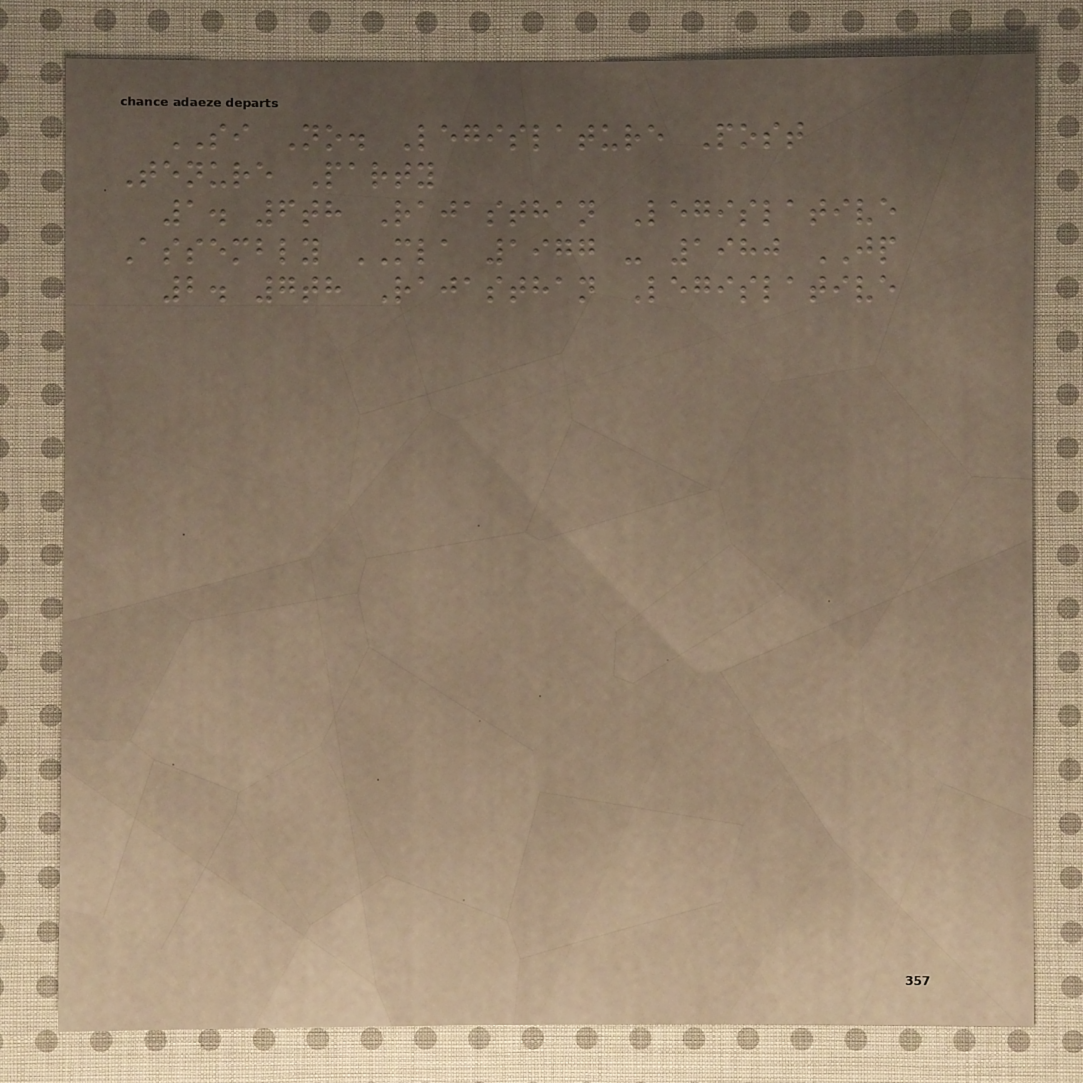SI No. Legislature Post
Tenure Party
1. 6th Rajasthan Legislative
Assembly MLA 1977 - 1980 JP
2. 7th Rajasthan Legislative
